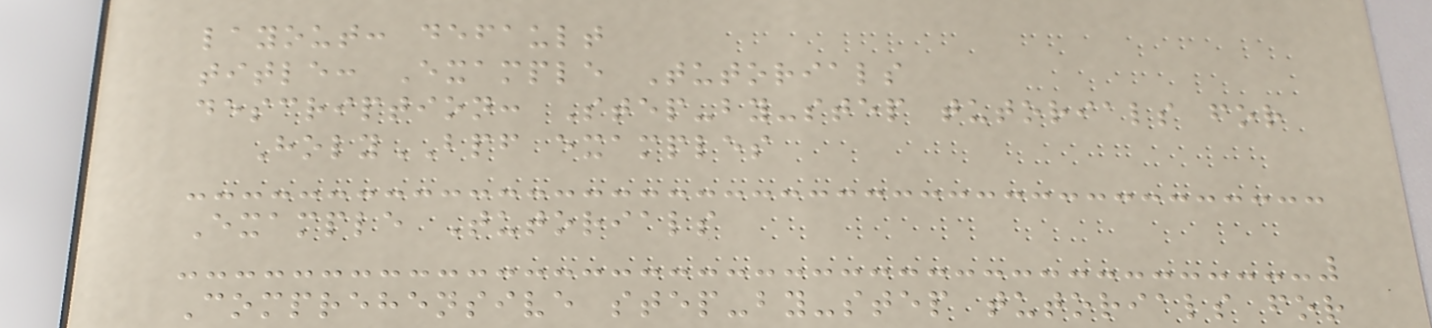layout: default
title: Example Tutorials
description: Step-by-step tutorials for
HolyBPF examples
Example Tutorials
Comprehensive step-by-step tutorials for
